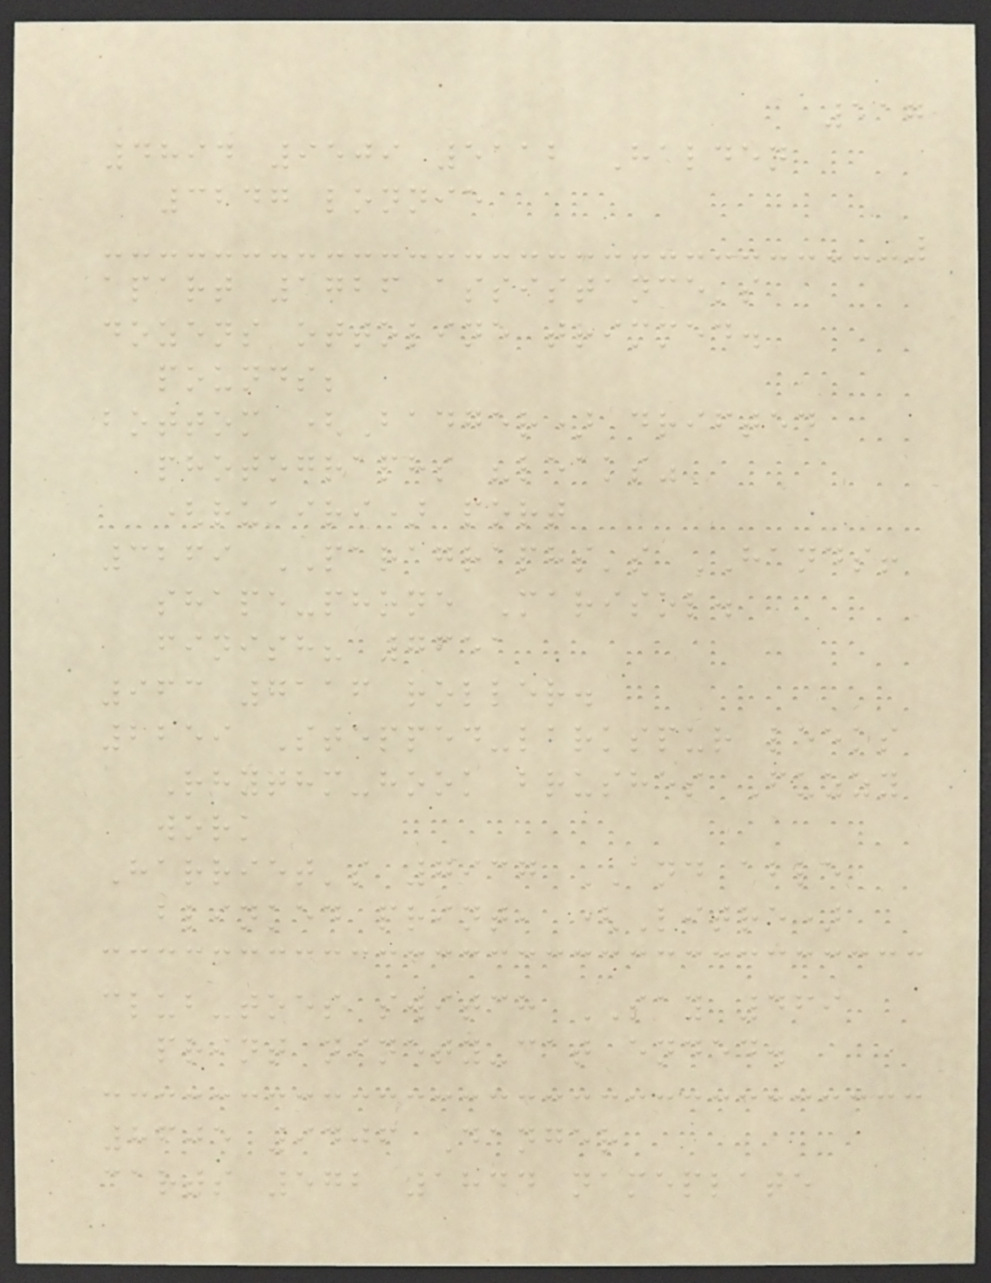117
4894 9509 5112 Halden
3247 lonnie
apart 1726 assistance's
dozens ottoline trimmed.
pounds;
bottom (Badger) drifted
photographs "leaks"
(ruairi) port
3269 PARAGRAPHS's HANDS!
shape-phone Marisol.
finish? 7651
963 7116 roller.
2259 Stepped-larkspur leeks
Rhythm-hook brushes Fuzzy
work
Harriet's 7937 AND able
blinked print, (Litre)
club-toes switch SAY 469
print ninety-cat ended.
8605 9406 Danger
carts 572 1844 nameplate
